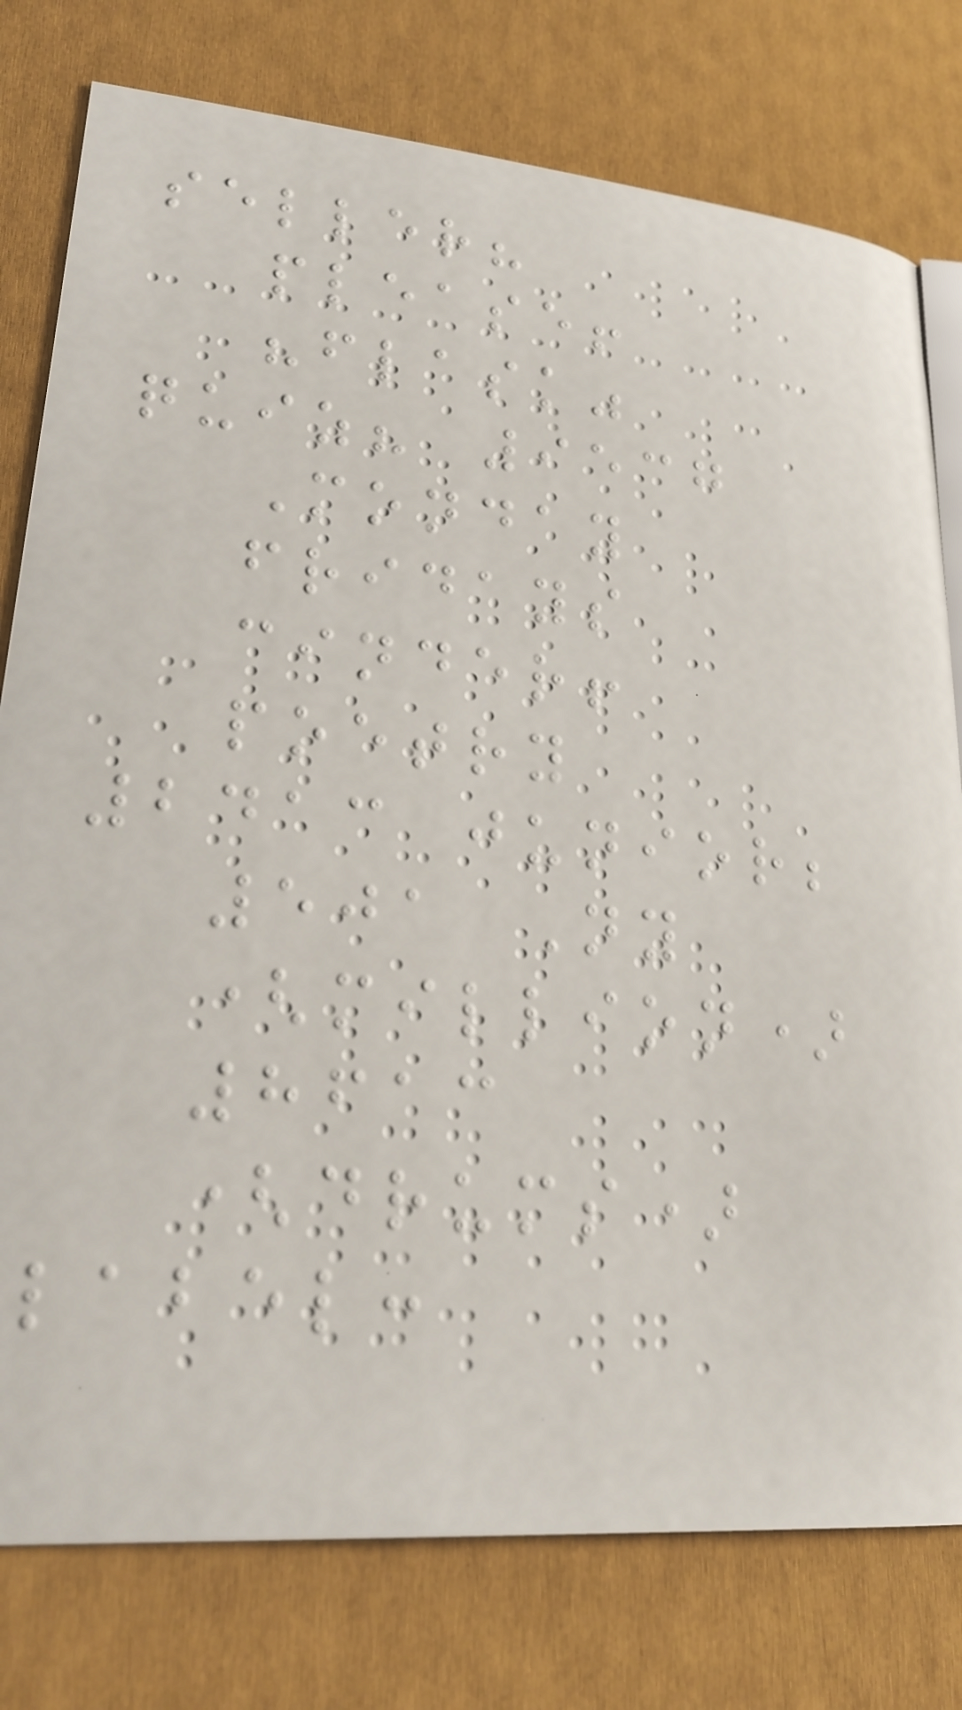seller?
please!
"flask"
quiz? 9537
Monday
fridays
cinder!
poetry
2413 junior;
501 Ny
(million)
8613
(drums)
label:
